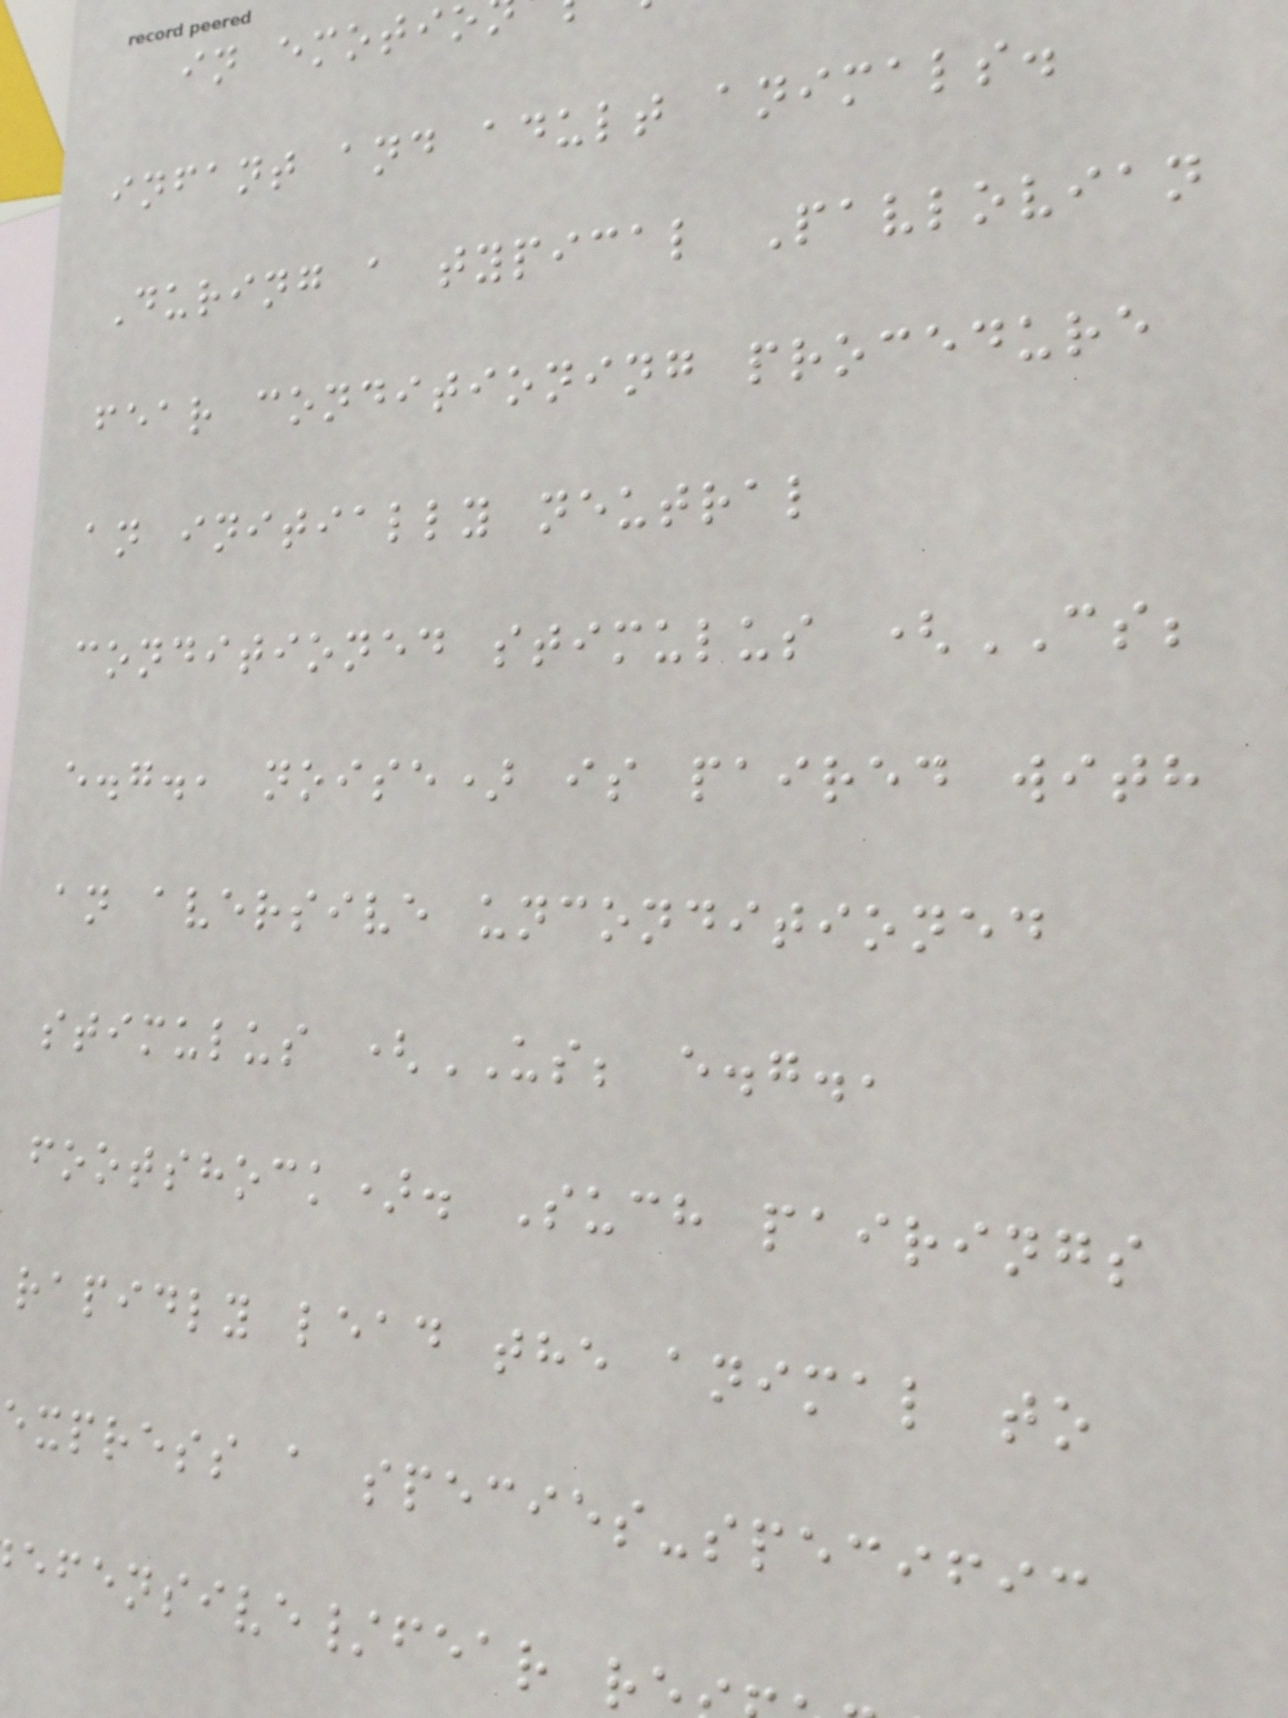in emotio
infant and adult animals.
During a typical Pavlovian
fear conditioning procedure
an initially neutral
conditioned stimulus (CS;
e.g., noise) is paired with
an aversive unconditioned
stimulus (US; e.g.,
footshock). Such pairings
rapidly lead the animal to
express a species-specific
efensive/fear r
